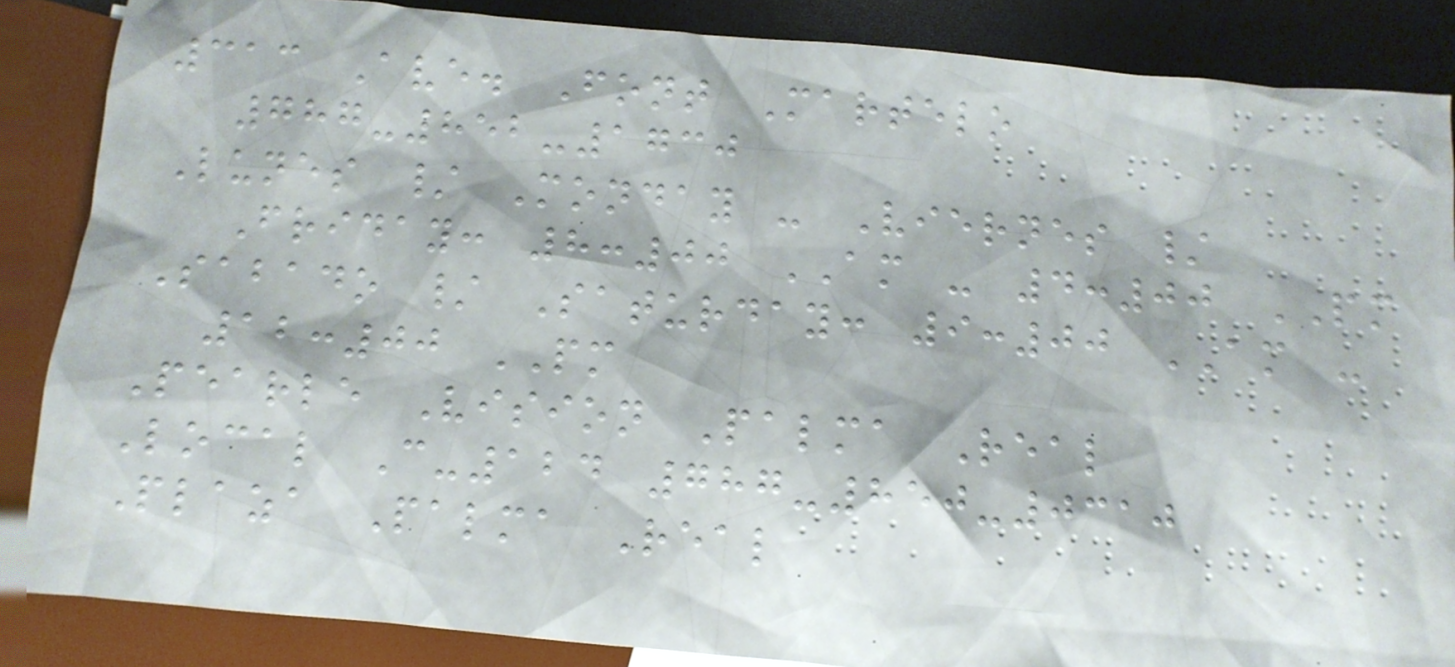313 Ave. Font Martelo
787-852-1730
Lunes / Monday - Viernes /
Friday: 8:00 AM - 4:00 PM
Sabado / Saturday: 9:00 AM -
12:00 PM
Pearle Vision Palma Real
Local C-124 787-850-0310
Plaza Palma Real
